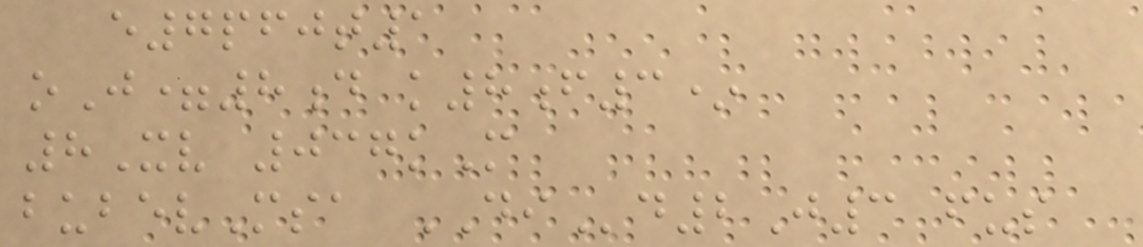e7pfjt1
oJ=8d k8f3*
8Xv 037kM
bubevMsa DId2J3 fus
